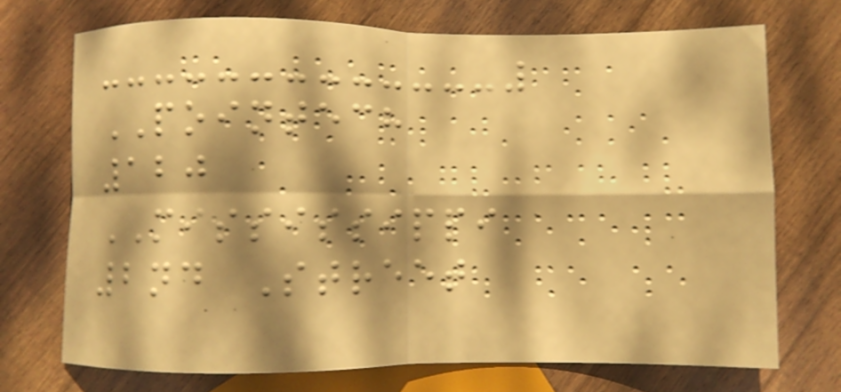POINTECH
120
MISSISSIPPI
2nd Street
